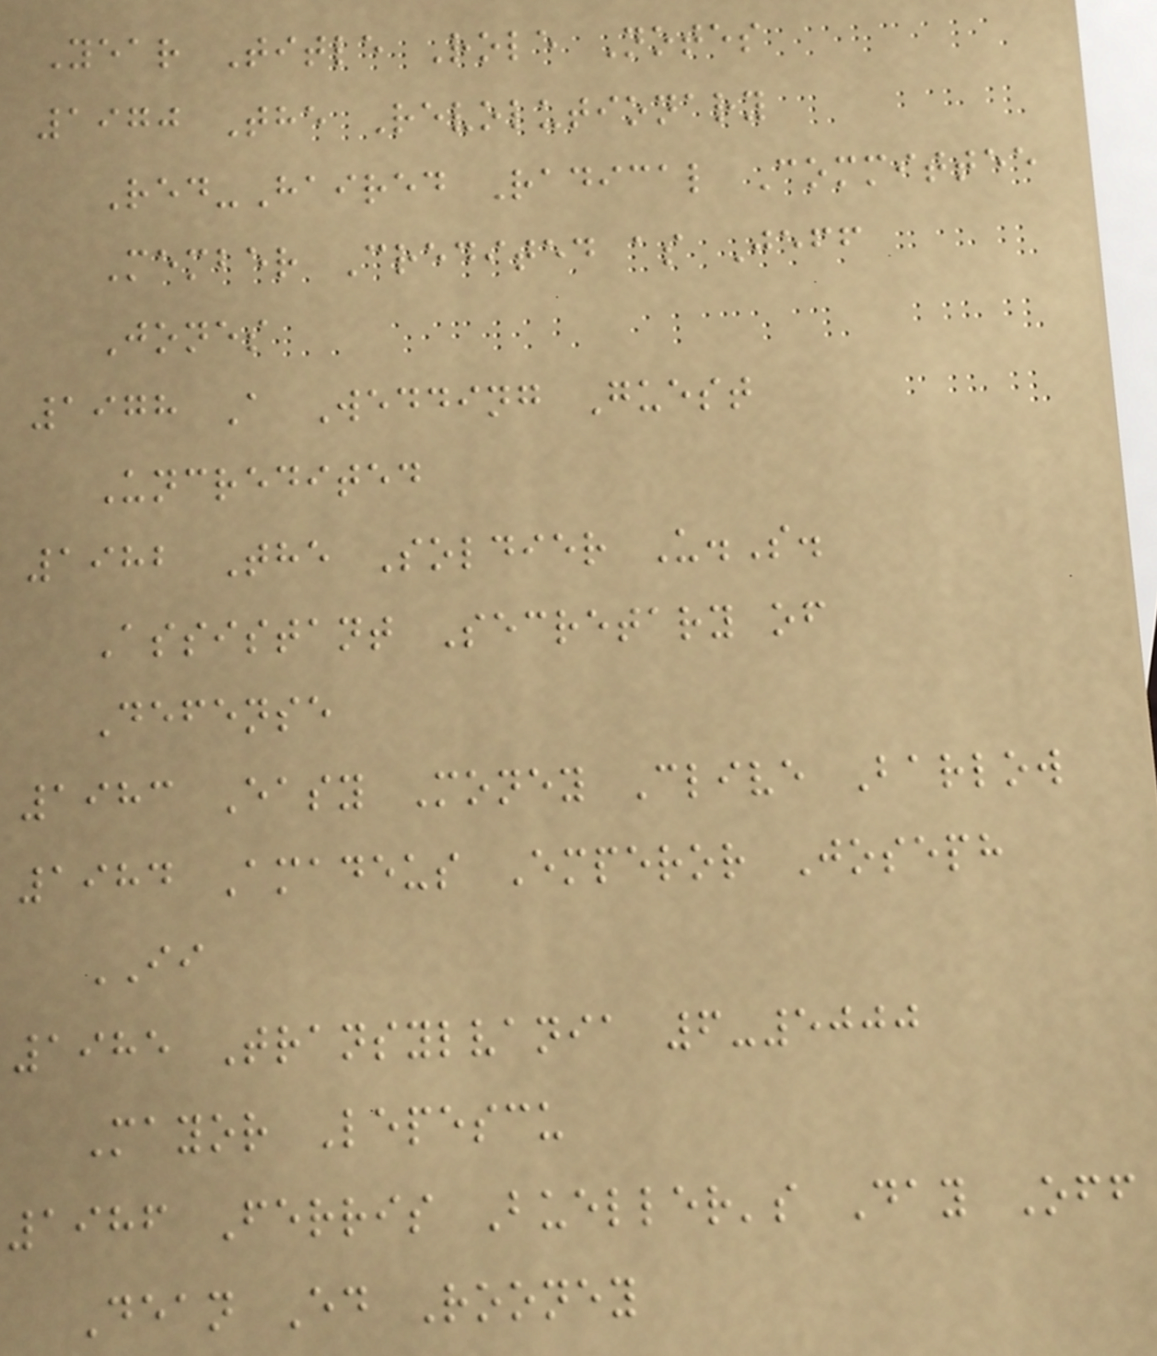Year Title Role Notes
1970 The Revolutionary
Red-Haired Radical Committee
Member Credited as Jeff
Jones
1978 A Wedding Guest
Uncredited
1982 The Soldier U.S.
Assistant Secretary of
Defense
1983 Easy Money Clive Barlow
1984 Amadeus Emperor Joseph
II
1985 Transylvania 6-5000
Mayor Lepescu
1986 Ferris Bueller's Day Off
Dean Ed Rooney
